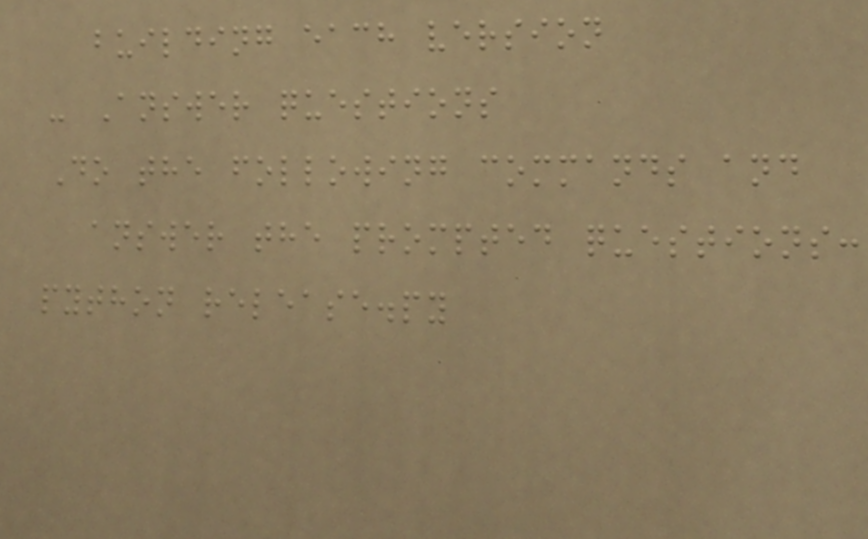building each version
- Answer questions
Do the following commands and
answer the prompted questions:
python release.py
